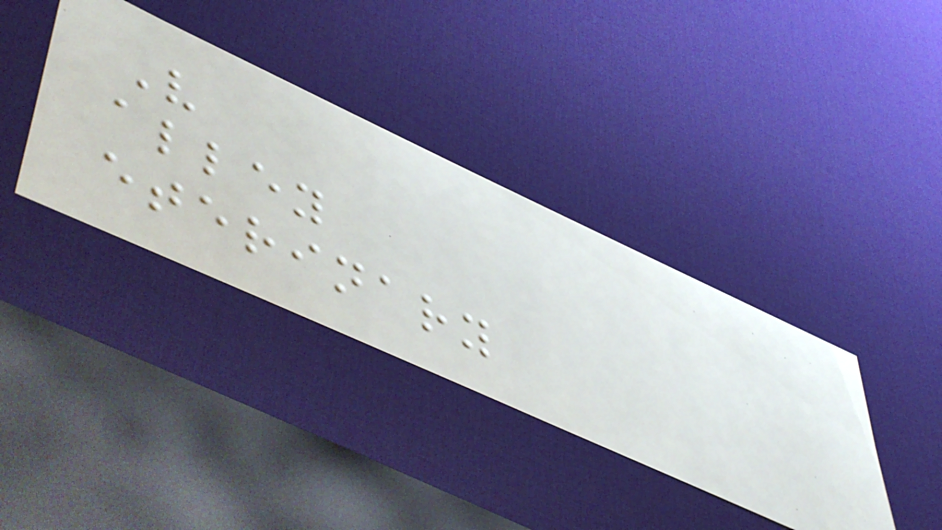V
alley
eterinary
